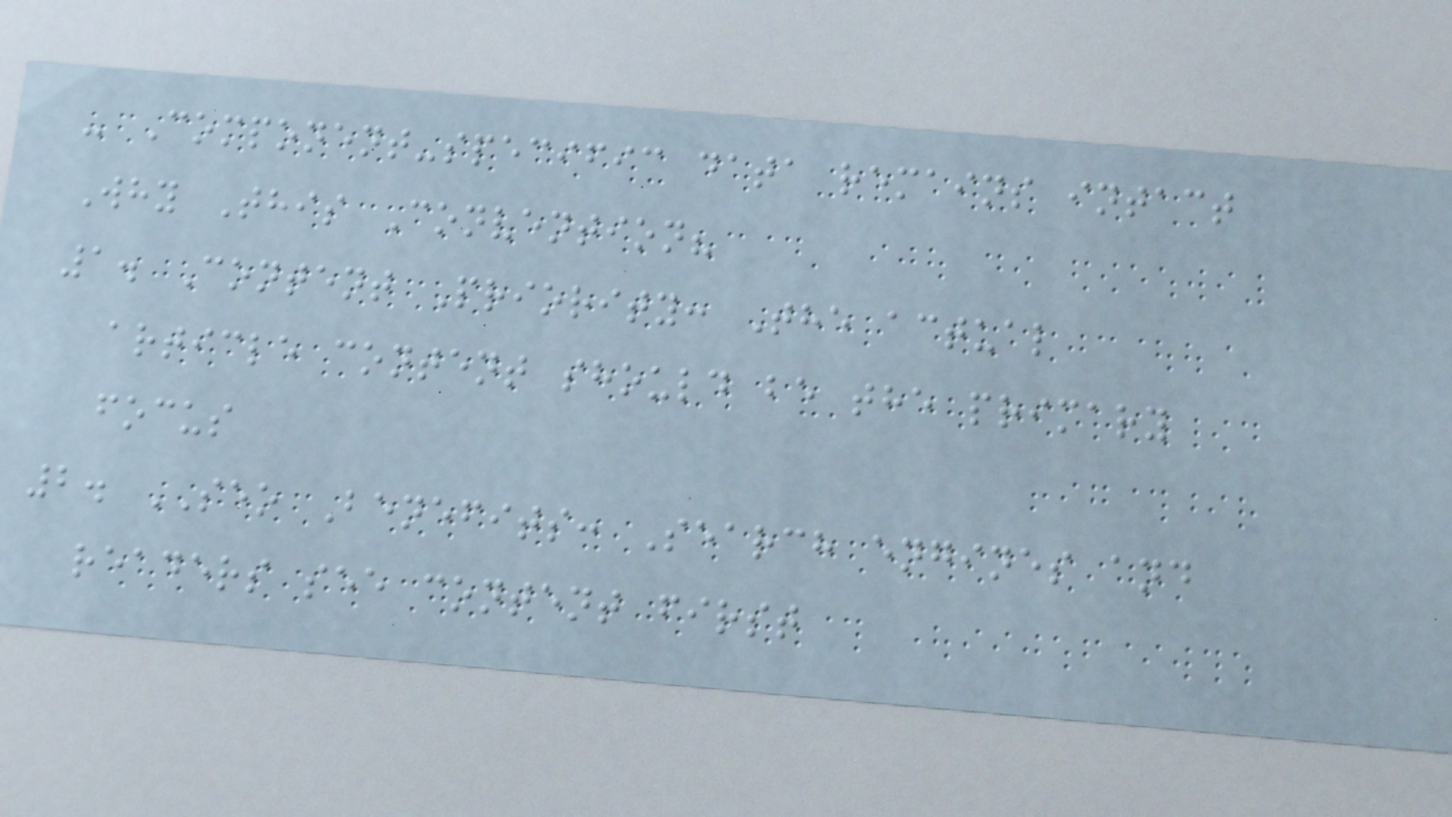- Component-specific data remains intact
Why This Convention?
1. Content Priority: The actual
article content should be the primary
focus
2. SEO Benefits: Search engines and
readers see content first
